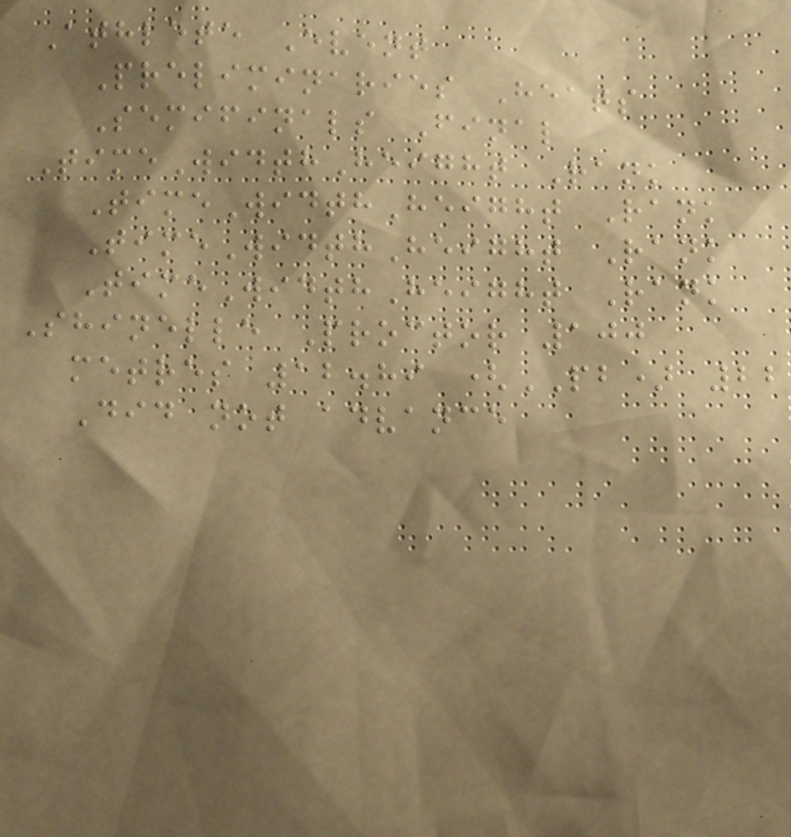Athlete Event
Preliminaries Heats
Semifinals Final
TimeWidthHeight Rank
TimeWidthHeight Rank
TimeWidthHeight Rank
TimeWidthHeight Rank
Shinelle Proctor 100
metres 12.89 (PB) 22
Did not advance
